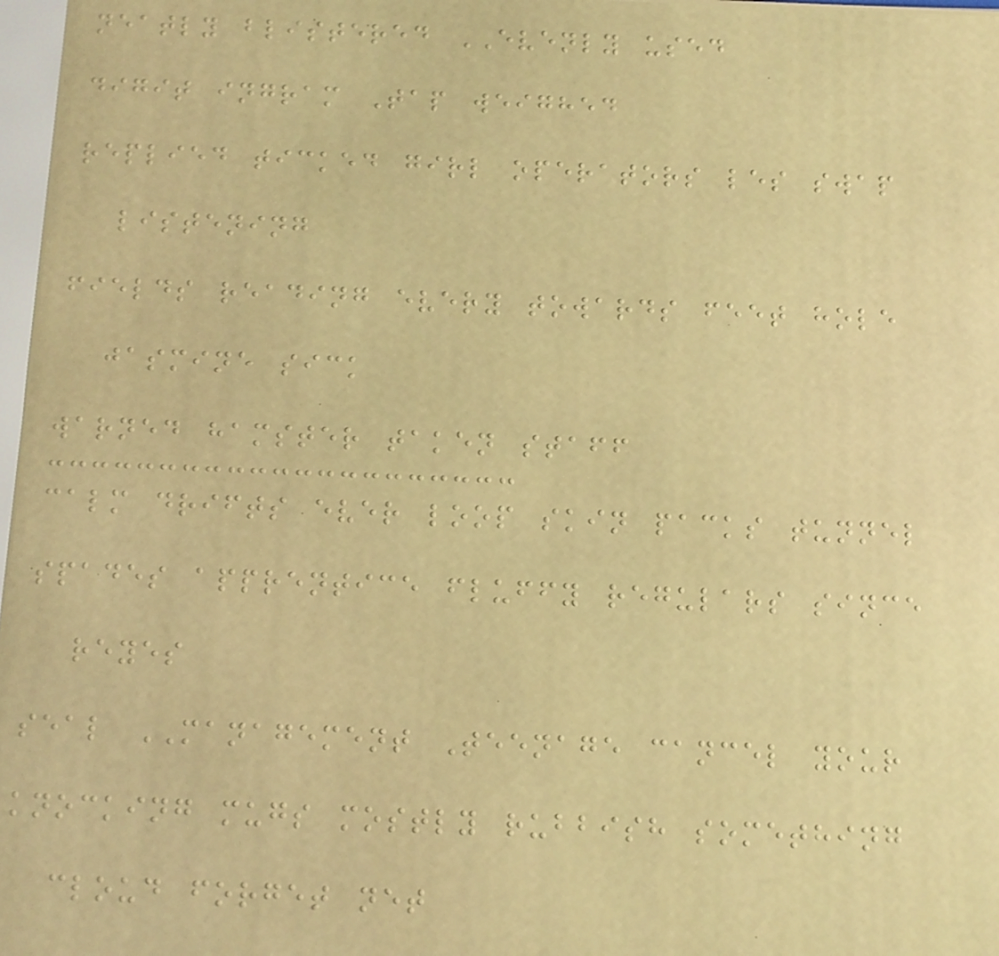neatly blistered EVENLY used
digit ingram Tap weighed
replied ticked girl operators les swap
listening
fields reading every towards feet hole
jasmine sick
warned hamster taken staff
calm drifts ever loop skin packs tunnel
spades apprentice fluffy regulars since
reyes
seal MANAGEMENT Teenage cancel your
knocking mugs mostly rubbish something
cloud forget net
